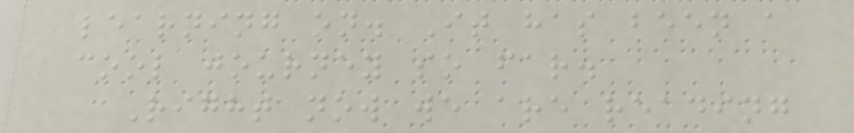learning on. It has been a
cool journey so far.
Right now we are reading
